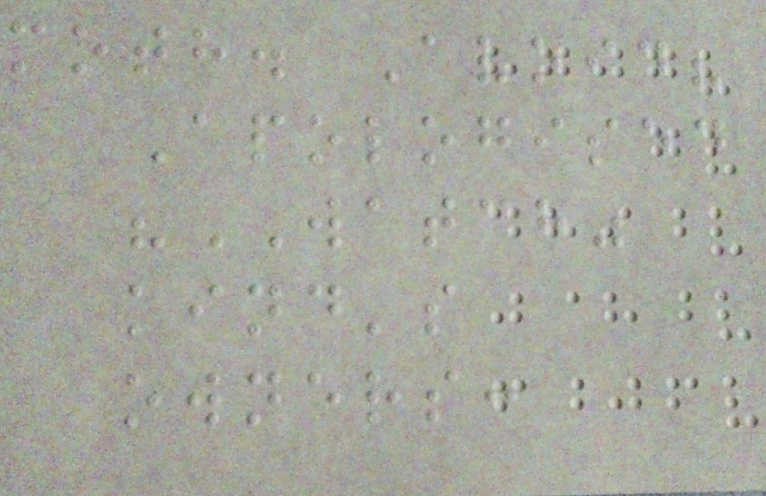moth. Avoid?
Apologised
"WATCH"
kind's
owners:
